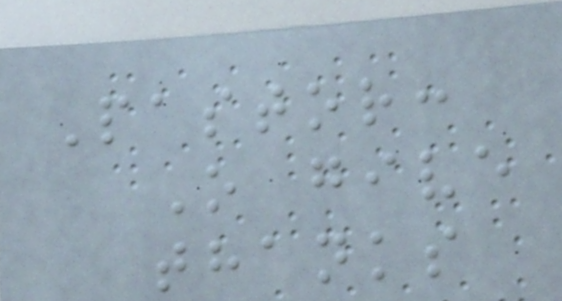Pastor:
O give
thanks
